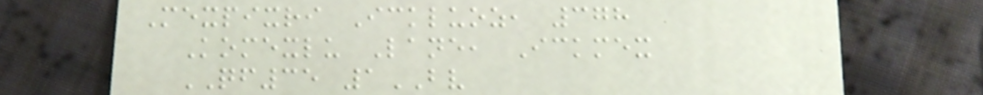Mexpixri Ickluoz, 378
Komexlu Lane, Ickmex
QF35 1BV
